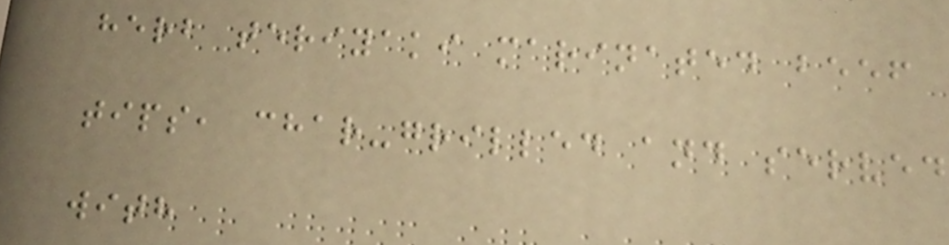herb teriyaki marinated beef
tips, char-grilled and served
with
